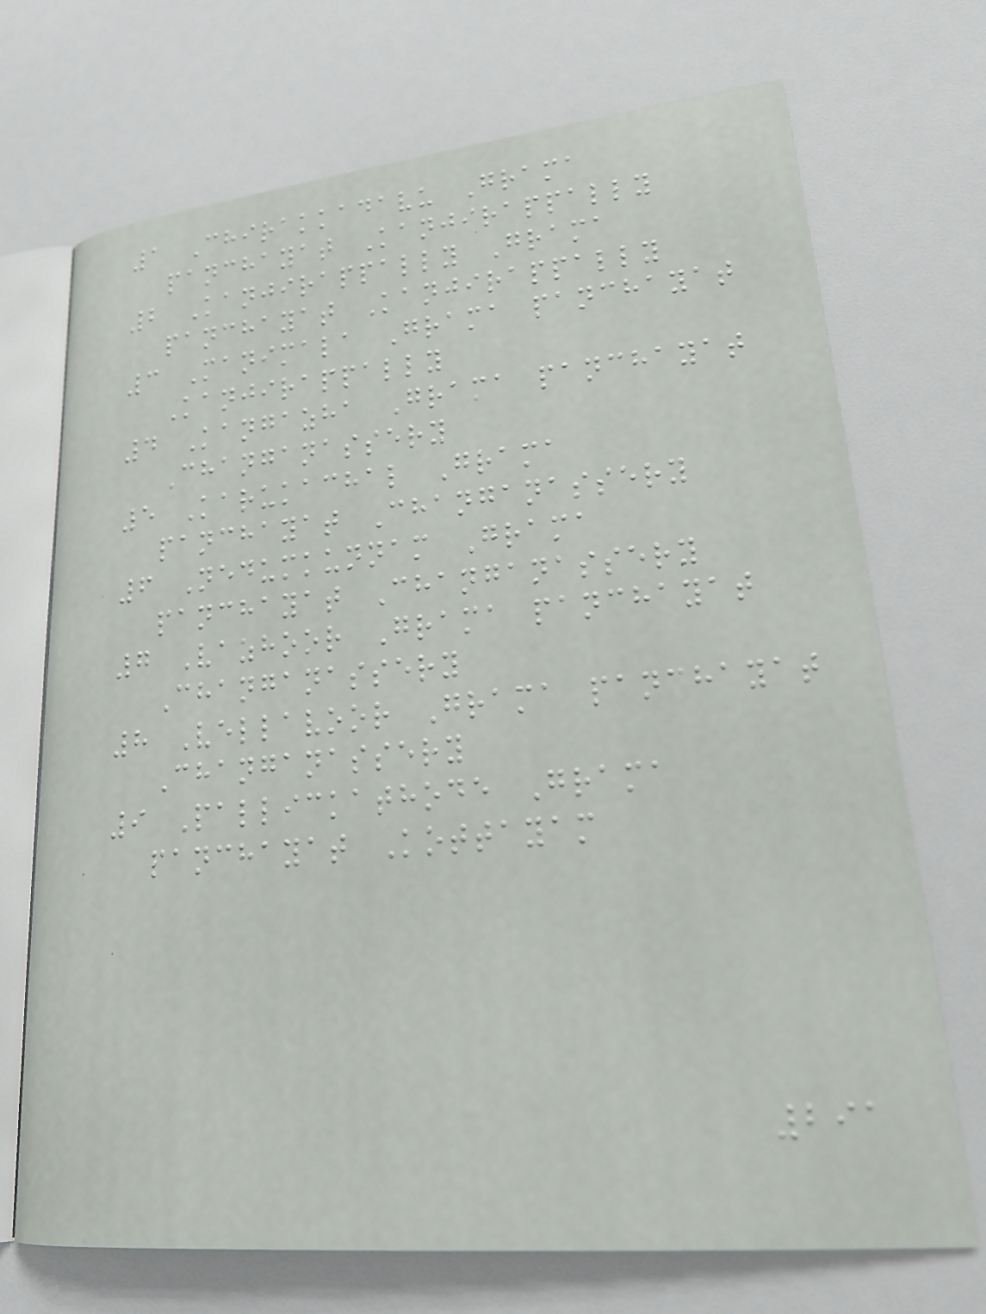1 Chirakkadavu Grama
panchayat Kanjirappally
2 Kanjirappally Grama
panchayat Kanjirappally
3 Manimala Grama panchayat
Kanjirappally
4 Kangazha Grama panchayat
Changanassery
5 Karukachal Grama
panchayat Changanassery
6 Nedumkunnam Grama
panchayat Changanassery
7 Vazhoor Grama panchayat
Changanassery
8 Vellavoor Grama panchayat
Changanassery
9 Pallickathode Grama
panchayat Kottayam
291
